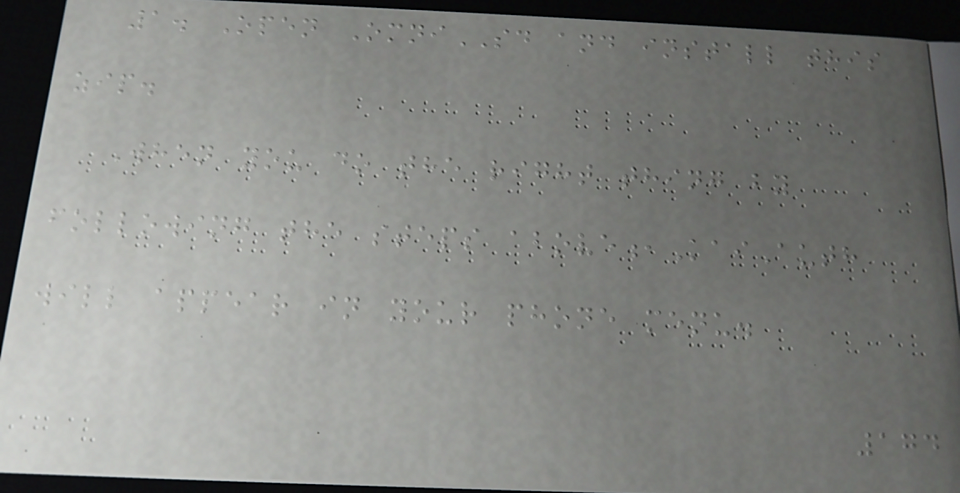1. Open OmniSD and install this
zip.
When you do the right thing by
following the steps above,KaiAuth
will appear in your phone menu.
174
